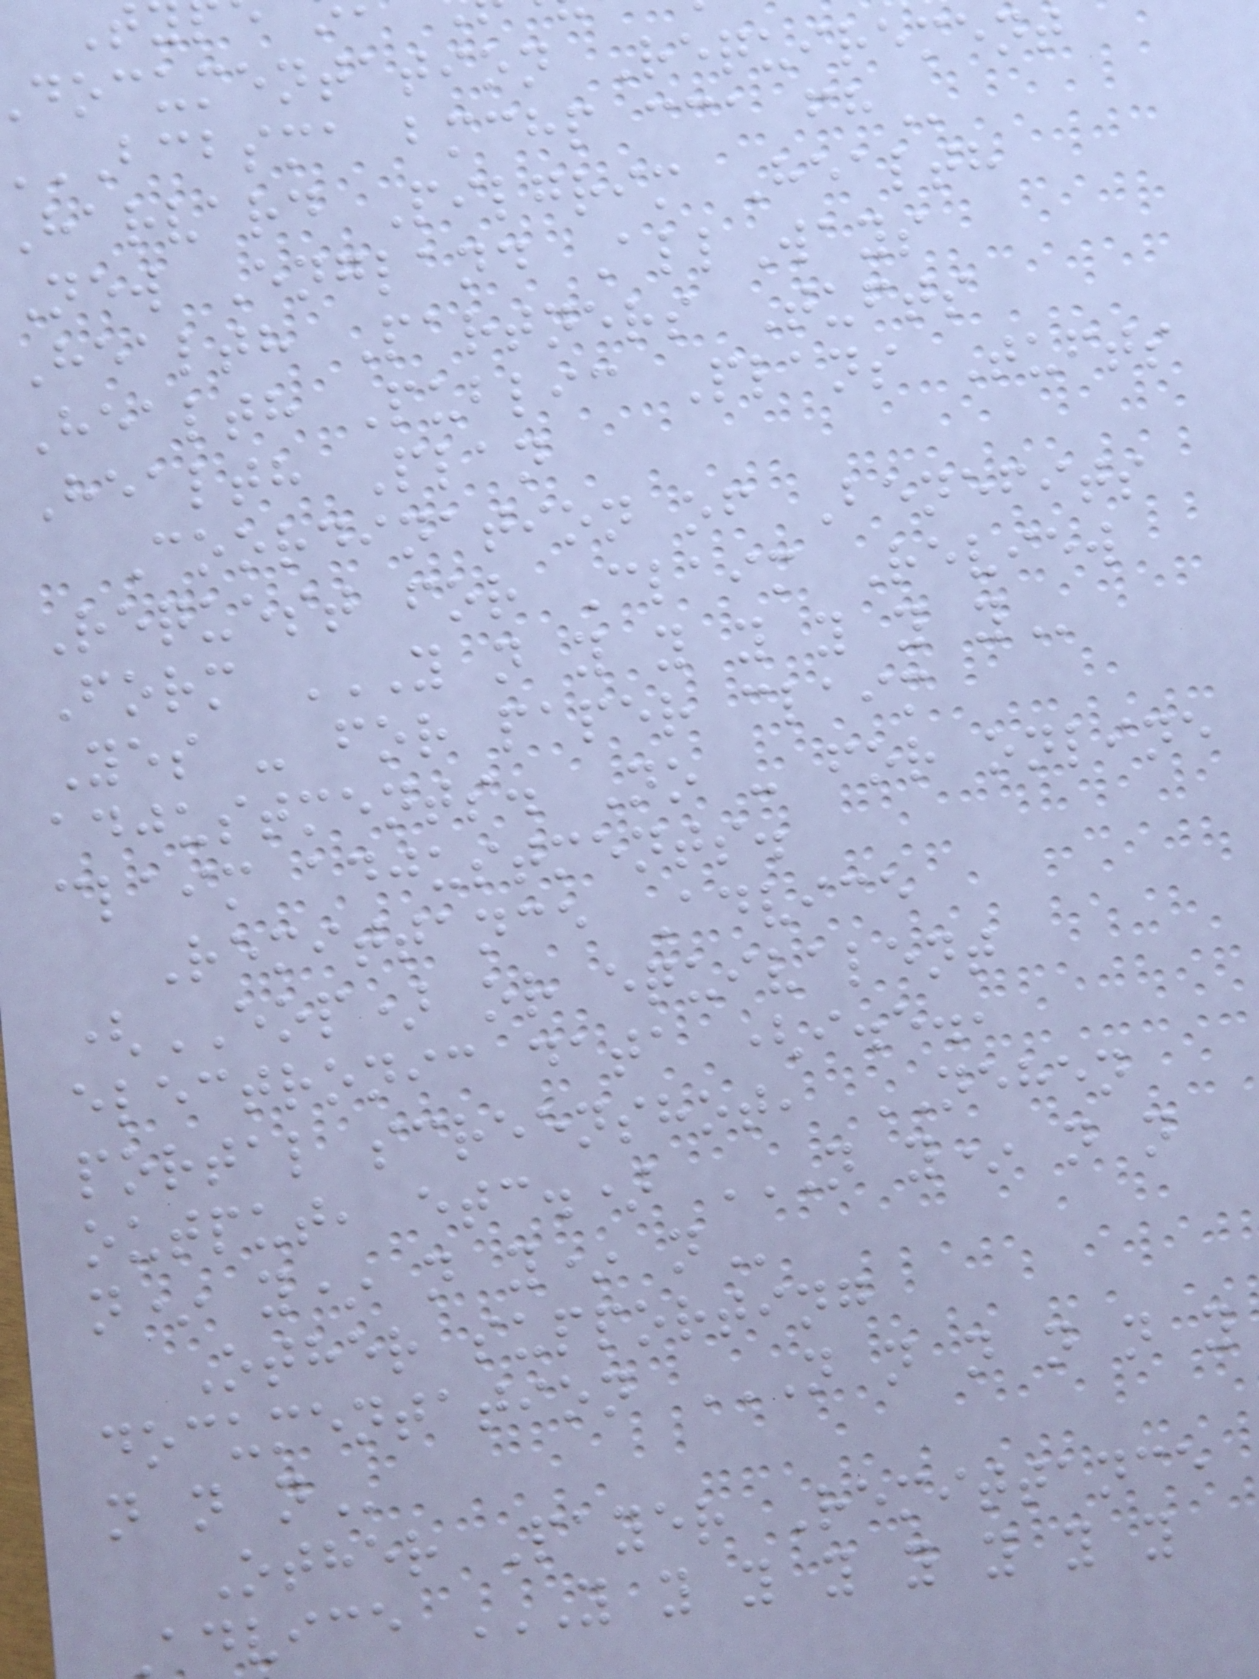documentation Requirement
BCBSMA bmchp cca
harvard Pilgrim Health
New England AllWays
Health Partners Tufts
Health Public Plans Tufts
Health Plan
Coordination of Benefits
Request for Claim Review
Form Y N Y Y Y Y Y Y
Yes - for paper claim
adjustments. No - for online
claim adjustments.
Remittance Advice
(EOP) or equivalent
electronic data (i.e.,
portal screenshot, NEHEN
output, etc.) N Y* N N
n* y* n y*
Other supporting
documentation N N N N N Y
Other Payer Remittance
